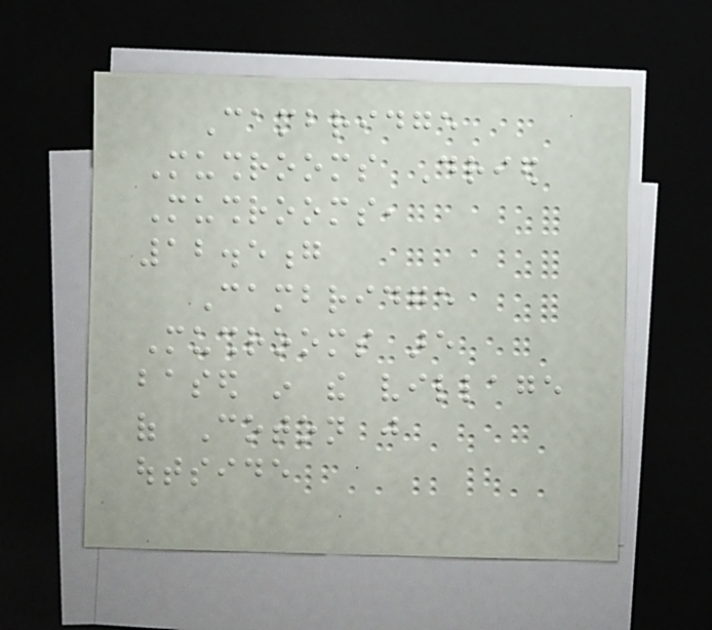Cambridge
Mushrooms Dried
Mushrooms,
12.5g
Cambridge
Mushrooms are
based in the village
of Coton just
outside
